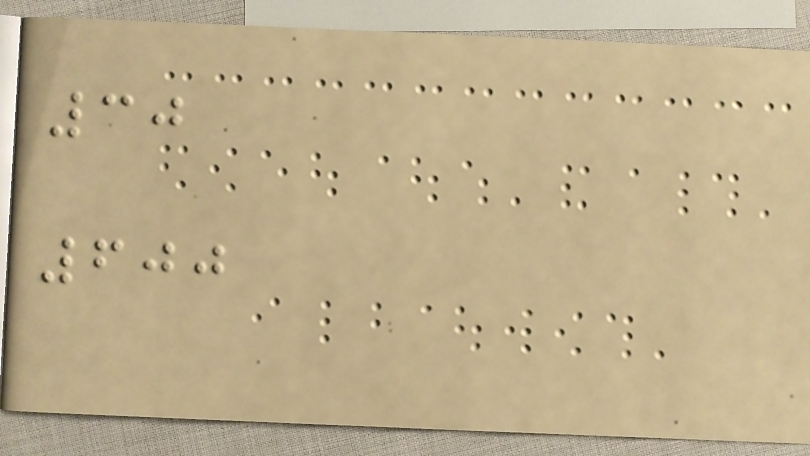30
600
